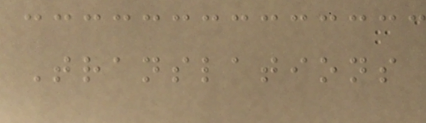Translations
